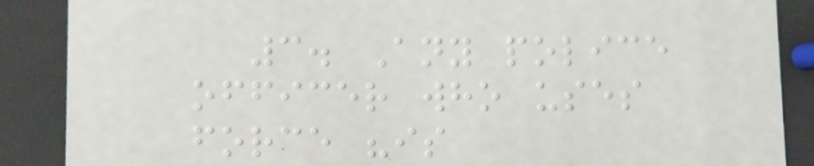3. Any police
officer who uses
force "is
